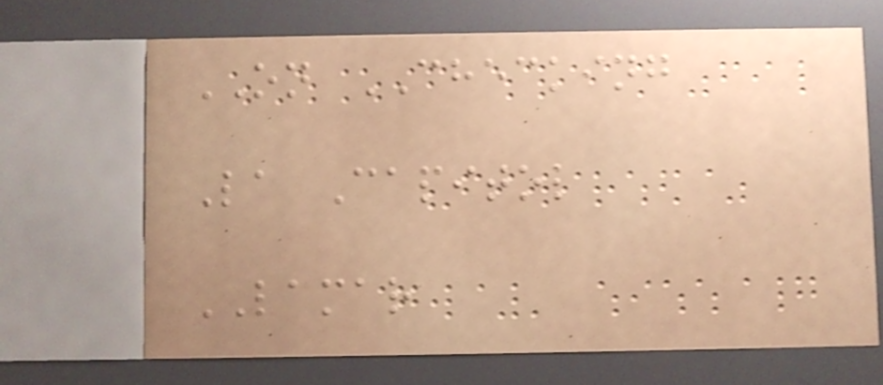ON CHECKING
La Capitol
LAMAR
